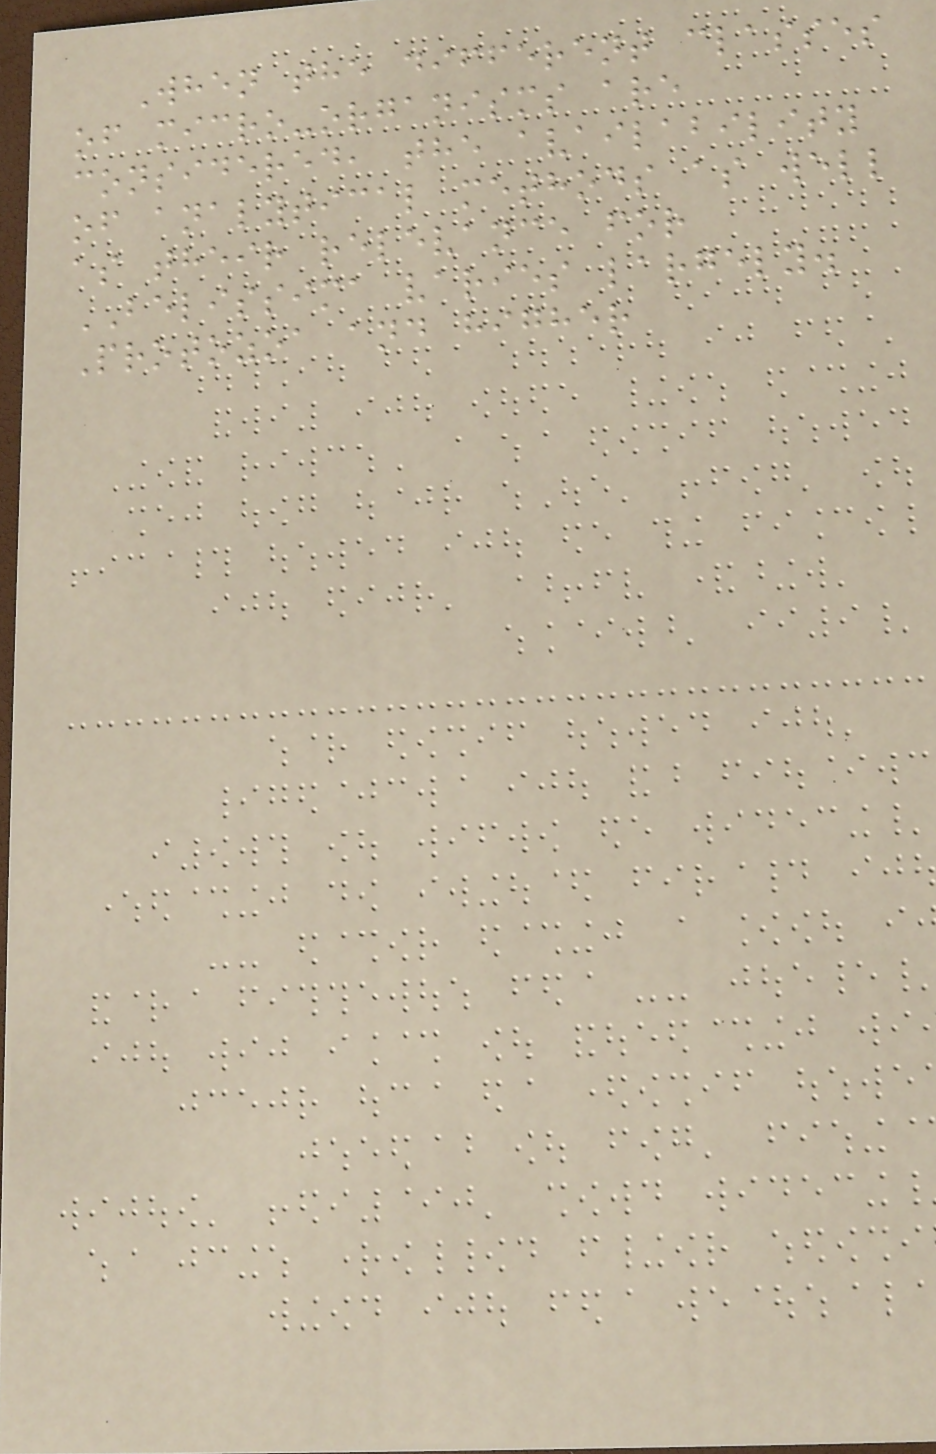When the different classes
of micro-organisms are
considered, the availability
of analytical methods as well
as their relevance for
BELISSIMA varies largely.
Protozoa and higher
